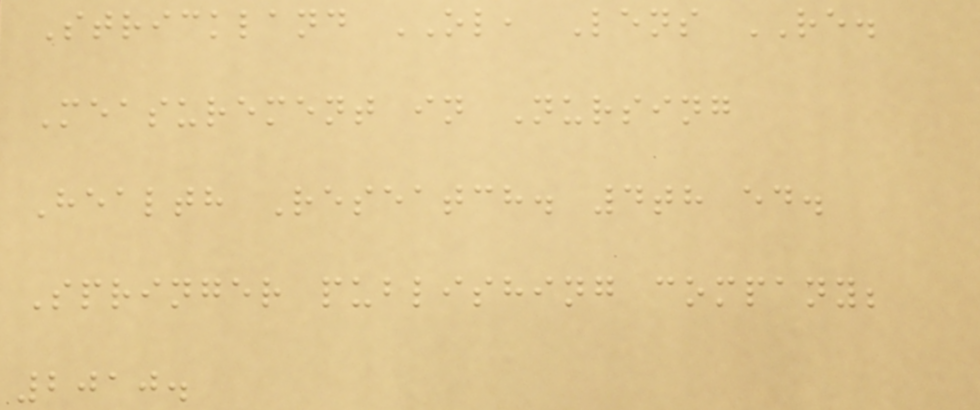Strickland OL, Lens RE.
Measurement in Nursing
Health Reseatch. 4th ed.
Springer publishing company;
2010.
